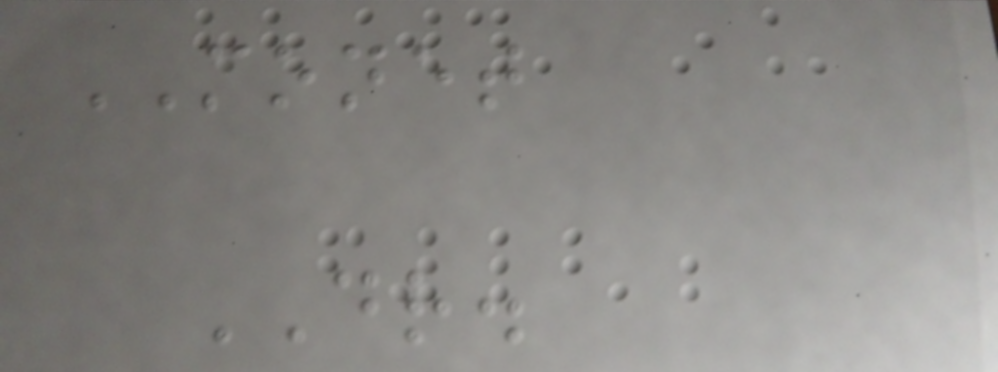MONET
DR.
